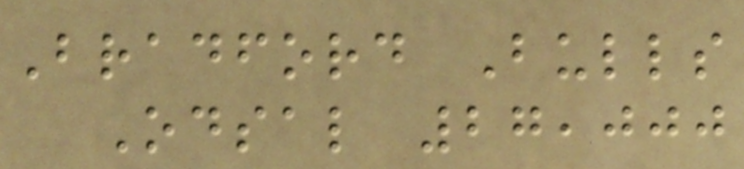Bradford Bulls
Odsal 27,000
